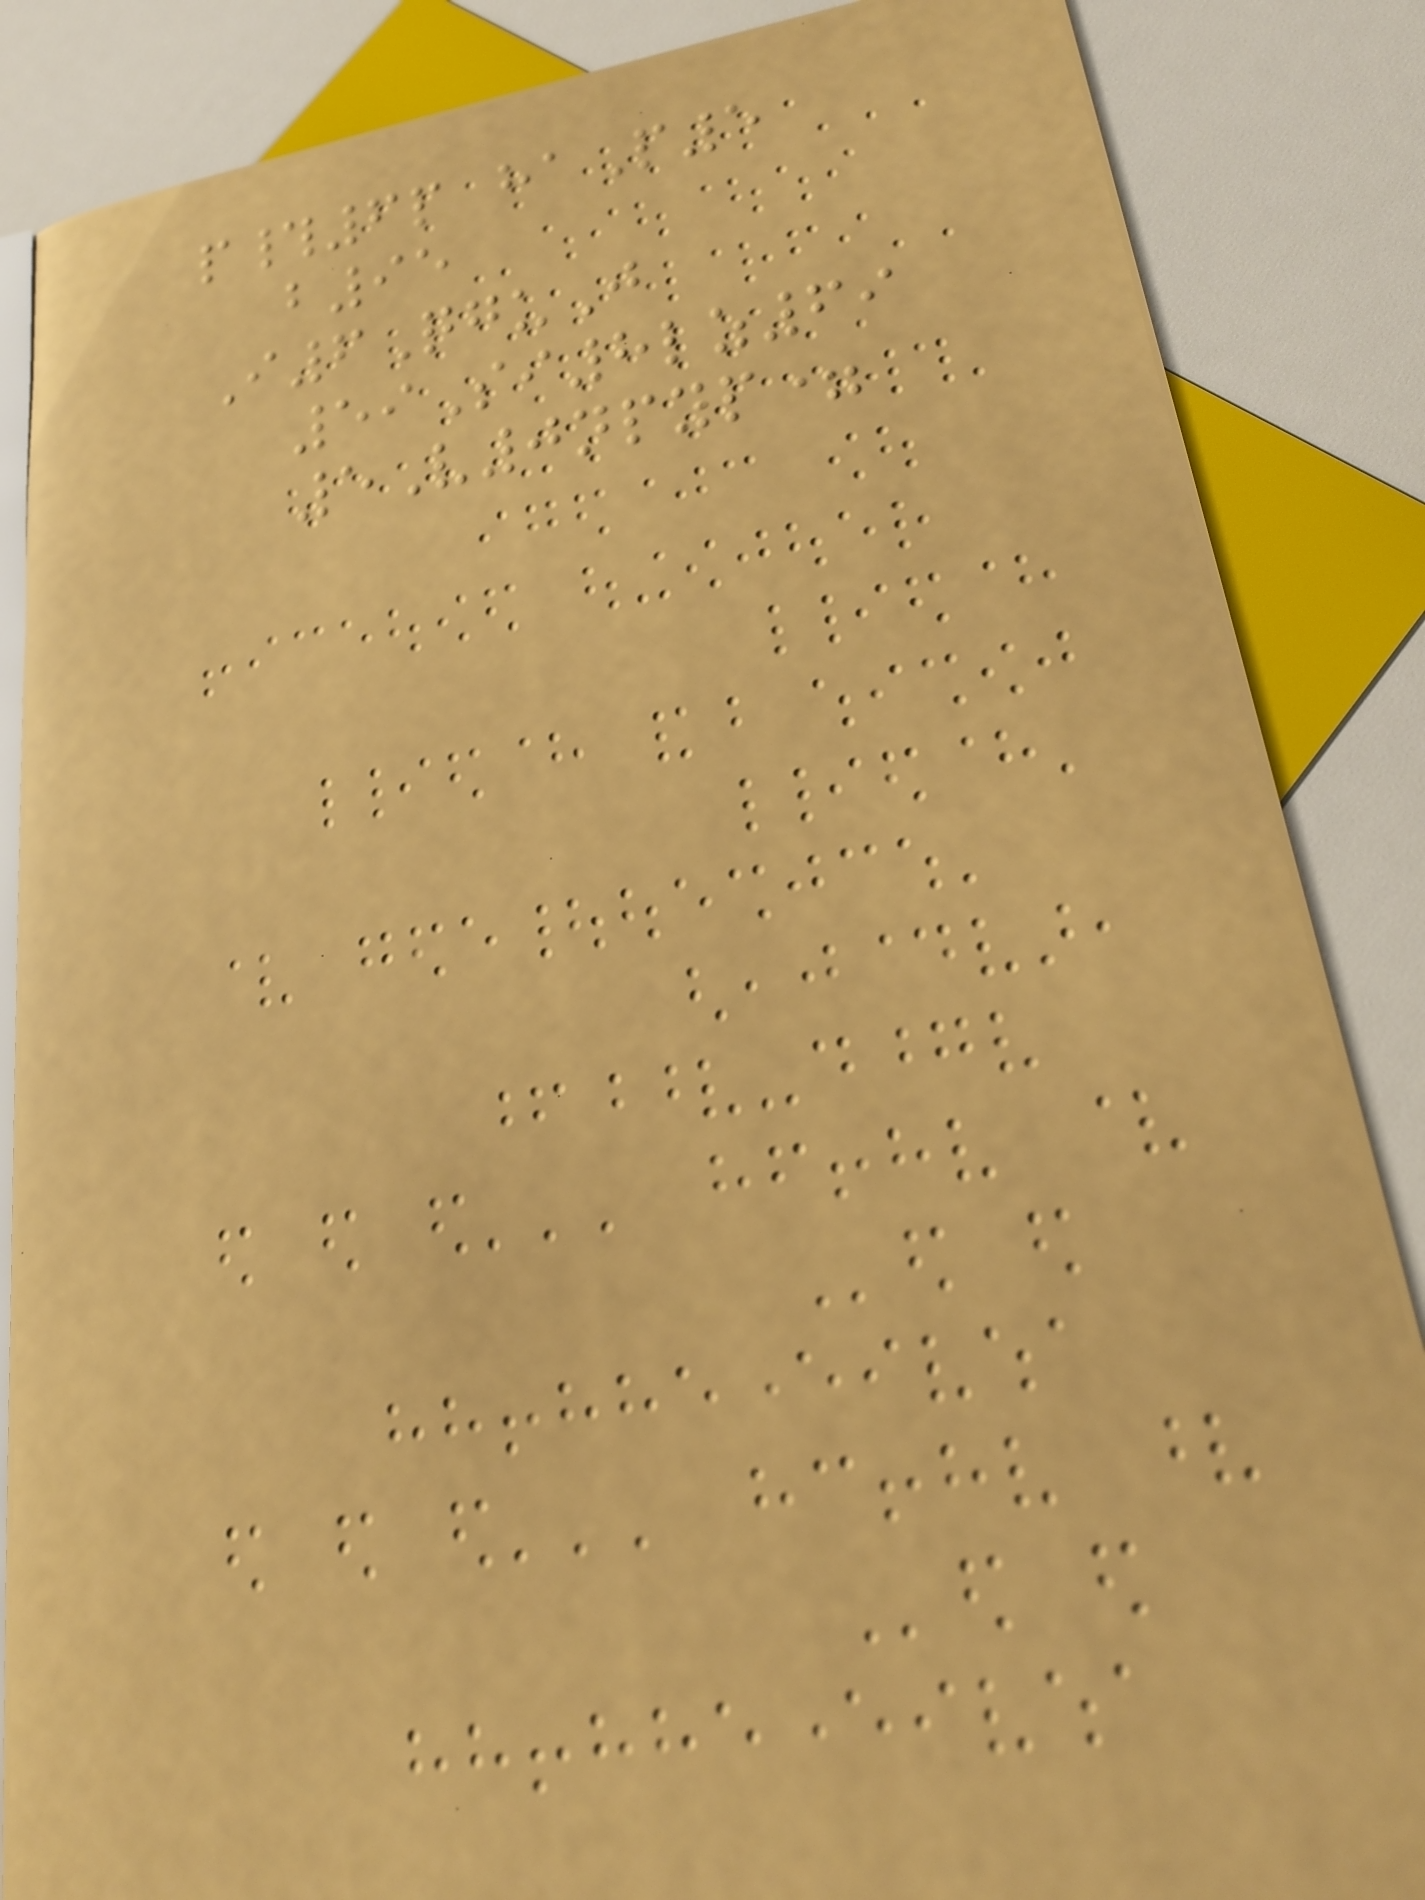p#6p haP5
b95
I6QguJ
59Si8lz69
5V0npyp=
